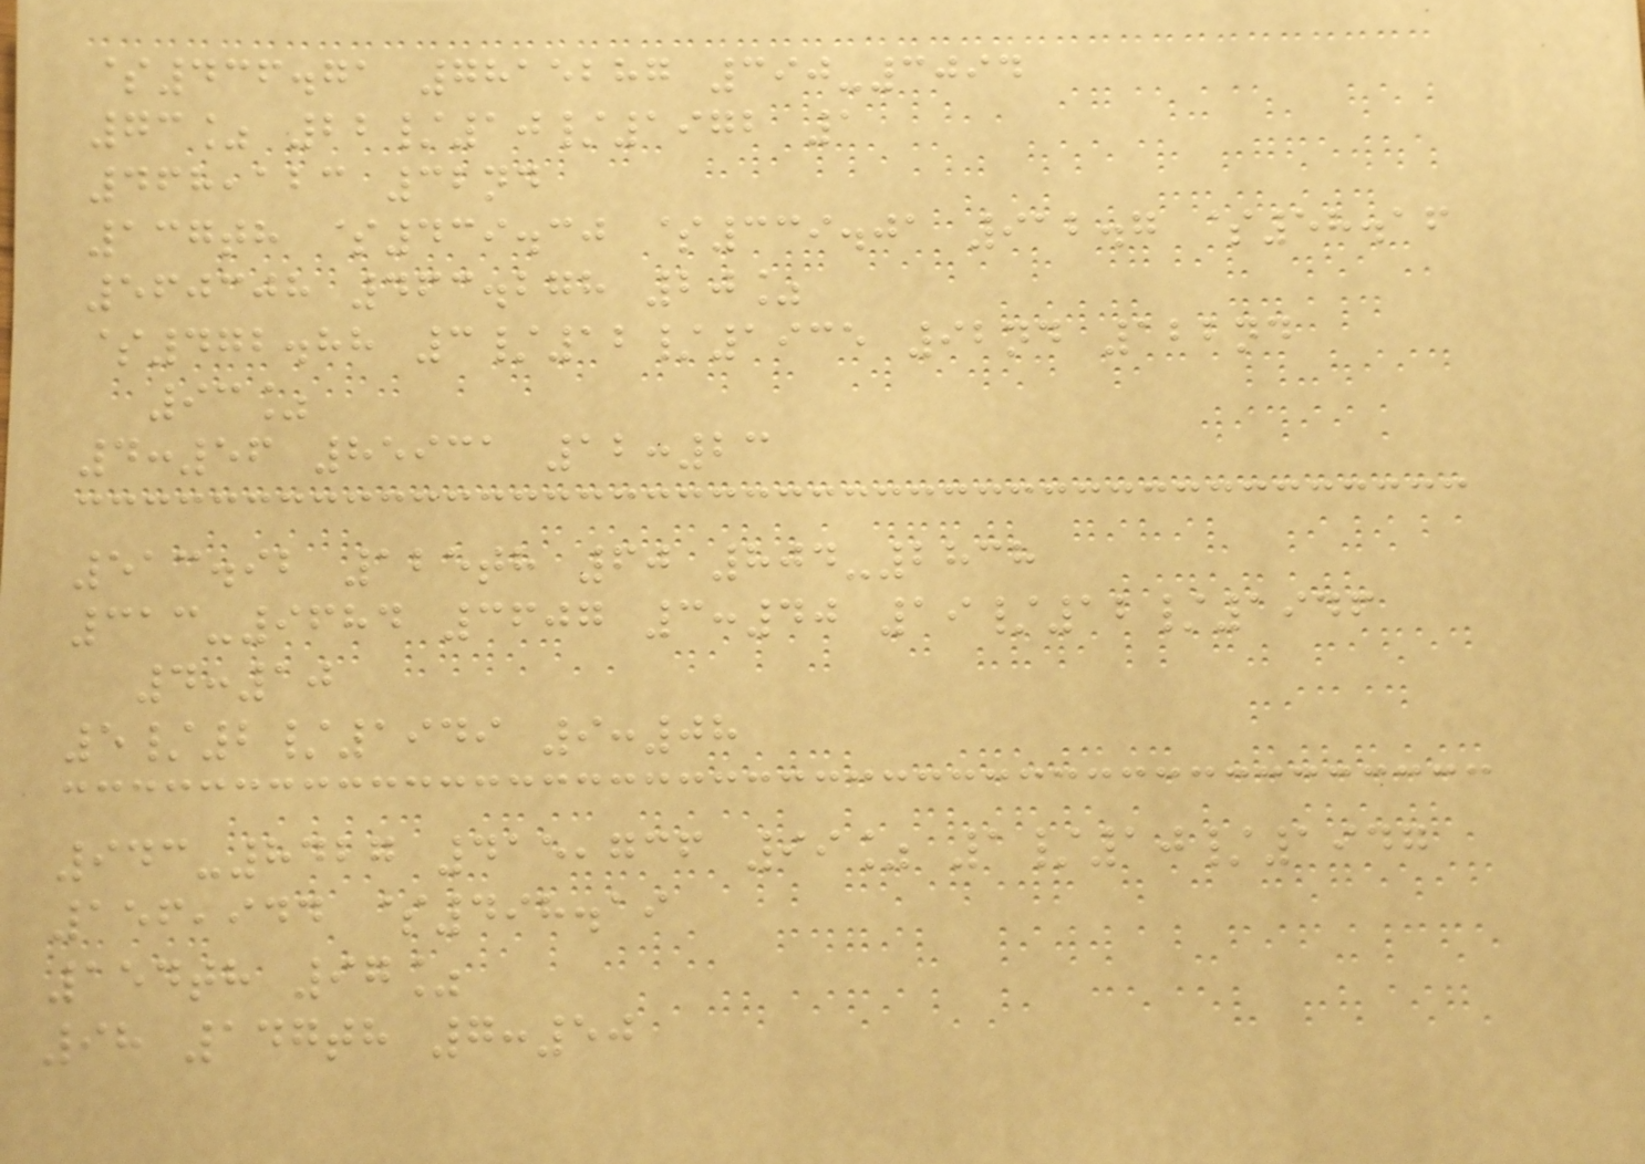$436.71 7815287 390-3094
73% 22/10/1972 1
468,123 32nd
137th $439.30 $339.01 912.7 $58.16
560308 463.278 20%
$472.88 3/12/1935 92nd 122nd
93%
4:56 85931 12:23
513.92 125th 60 804-2838
313-9684 3607 3:40 19/12/1946
4:10
5/2/1949 9:08
943-8427 415,736 99% 1/10/1947
156,944 $498.19
154th 97%
98 147th 7:50
